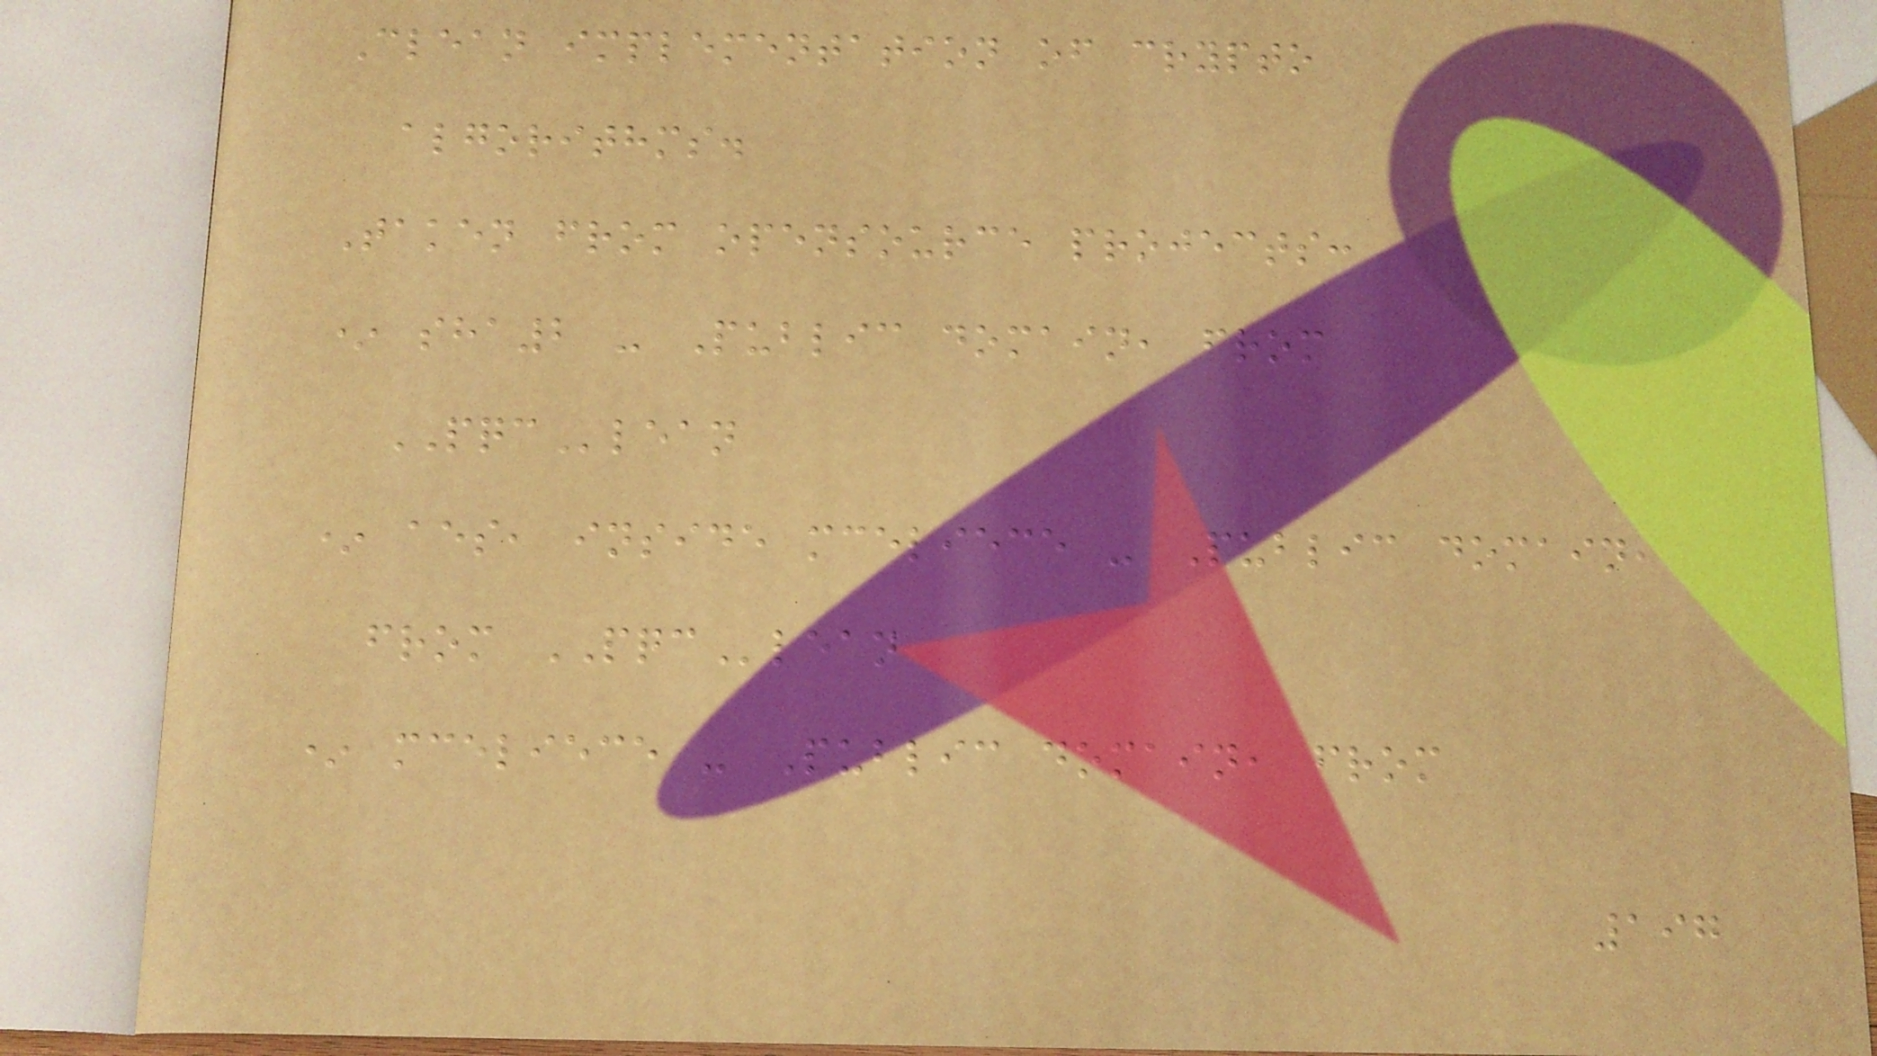Clean implementation of crypto
algorithms.
Taken from opensource projects:
* sha2 - Public domain, from
PQClean
* aes, inside mceliece - Public domain,
from PQClean
* mceliece - Public domain, from
197
